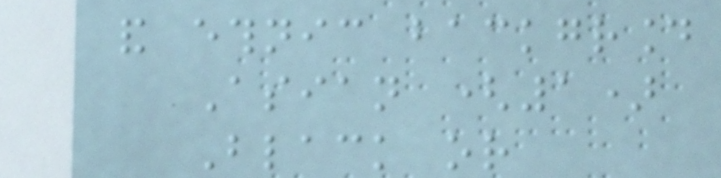and ethnic background
Asian (1)
Black or
